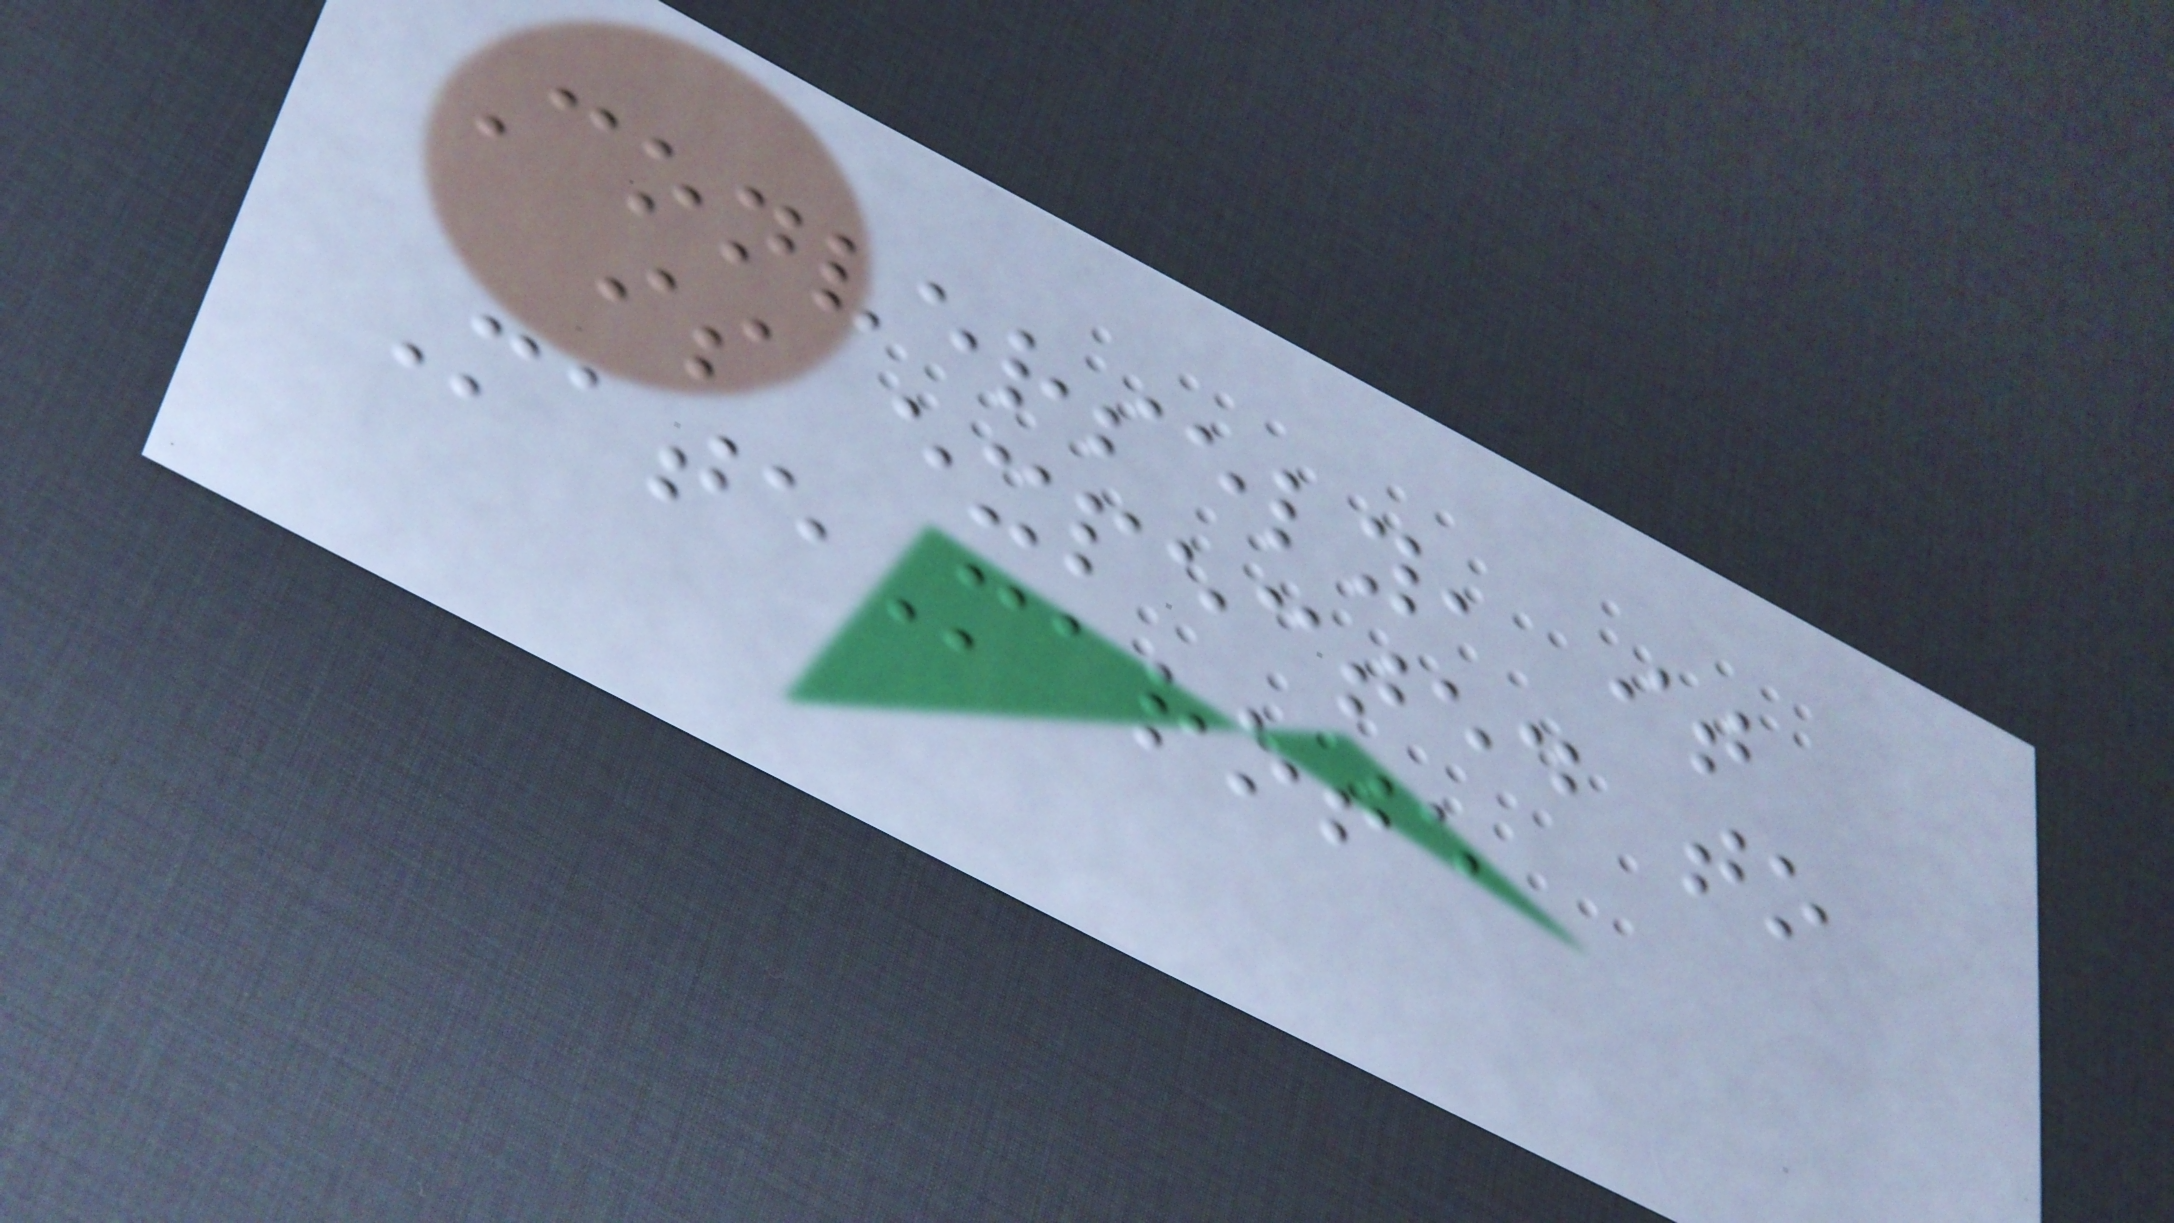Conversely, it
is expected to
MateMarote
